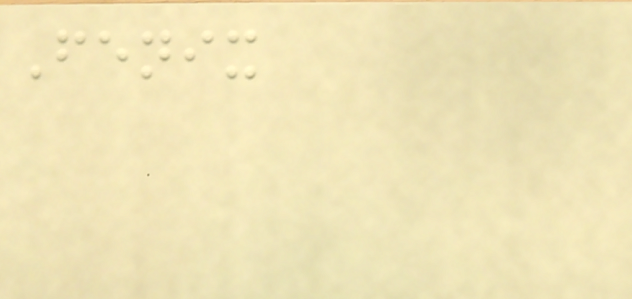Fenix
